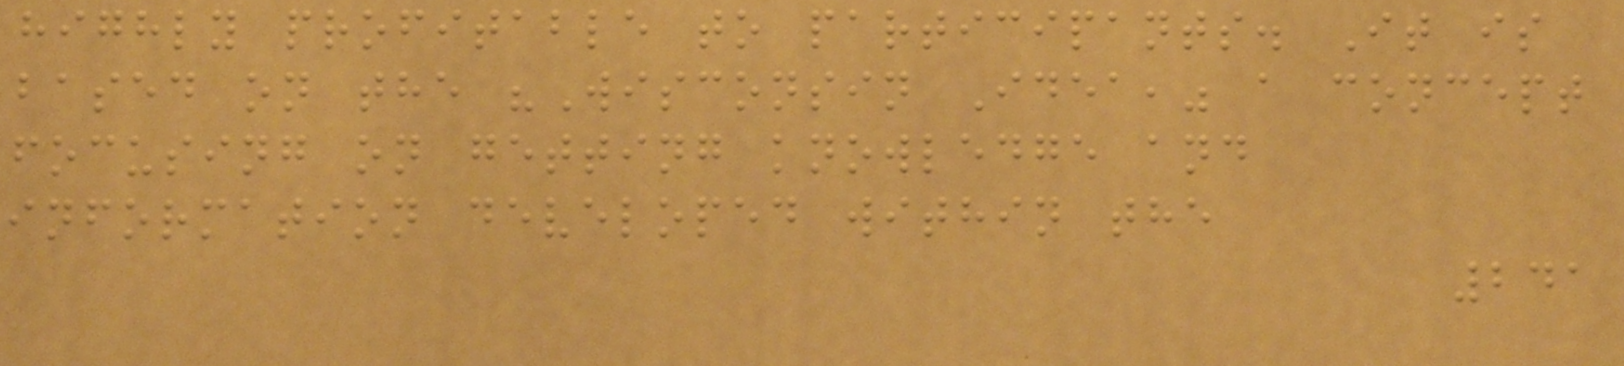highly profitable to participants. It is
based on the "Wisconsin Idea," a concept
focusing on getting knowledge and
information developed within the
241
